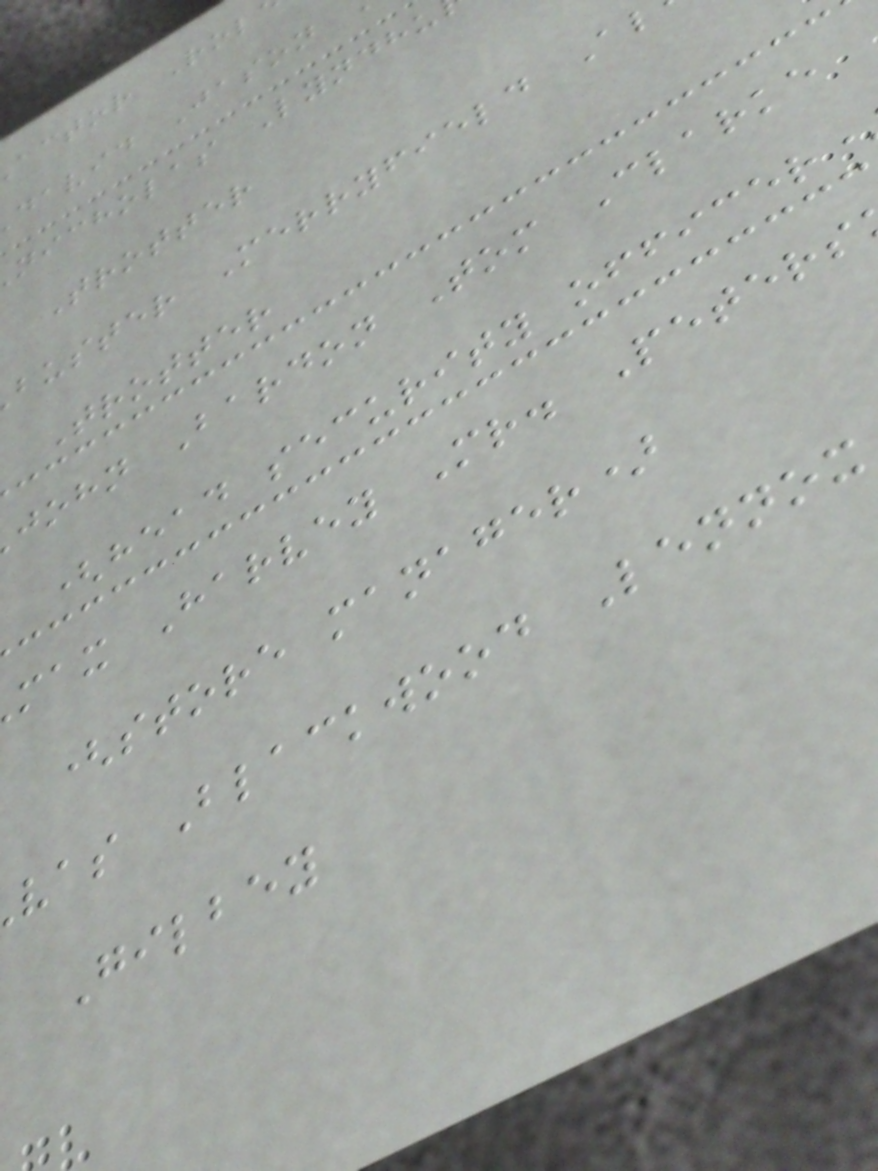actor Rol
david Jason
nicholas Lyndhu
Trotter
buster Merryfield A
Trotter
john Bardon Tom Clarke
(head security officer
max Harvey Mr. Peters
(store manager)
vas Blackwood Lennox
Gilbey
